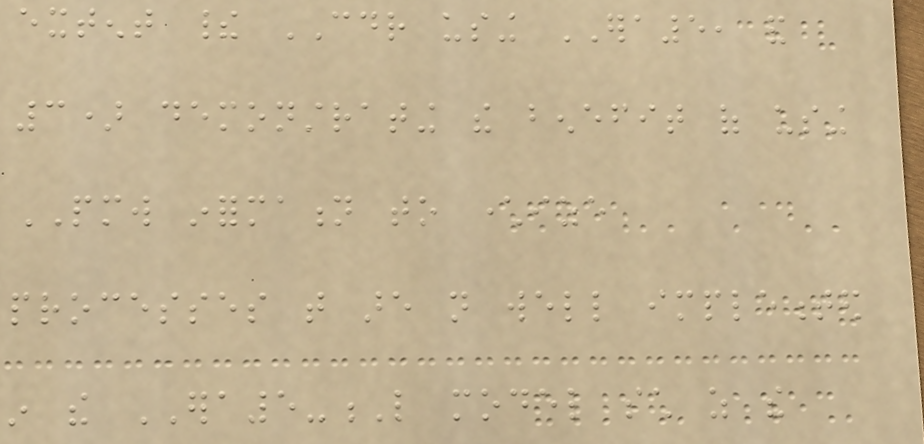extent their CDR using ERA5, and
3) demonstrating the benefit of using
PMW information to characterize
processes that are not well implemented
in the ERA5-L model such as the
